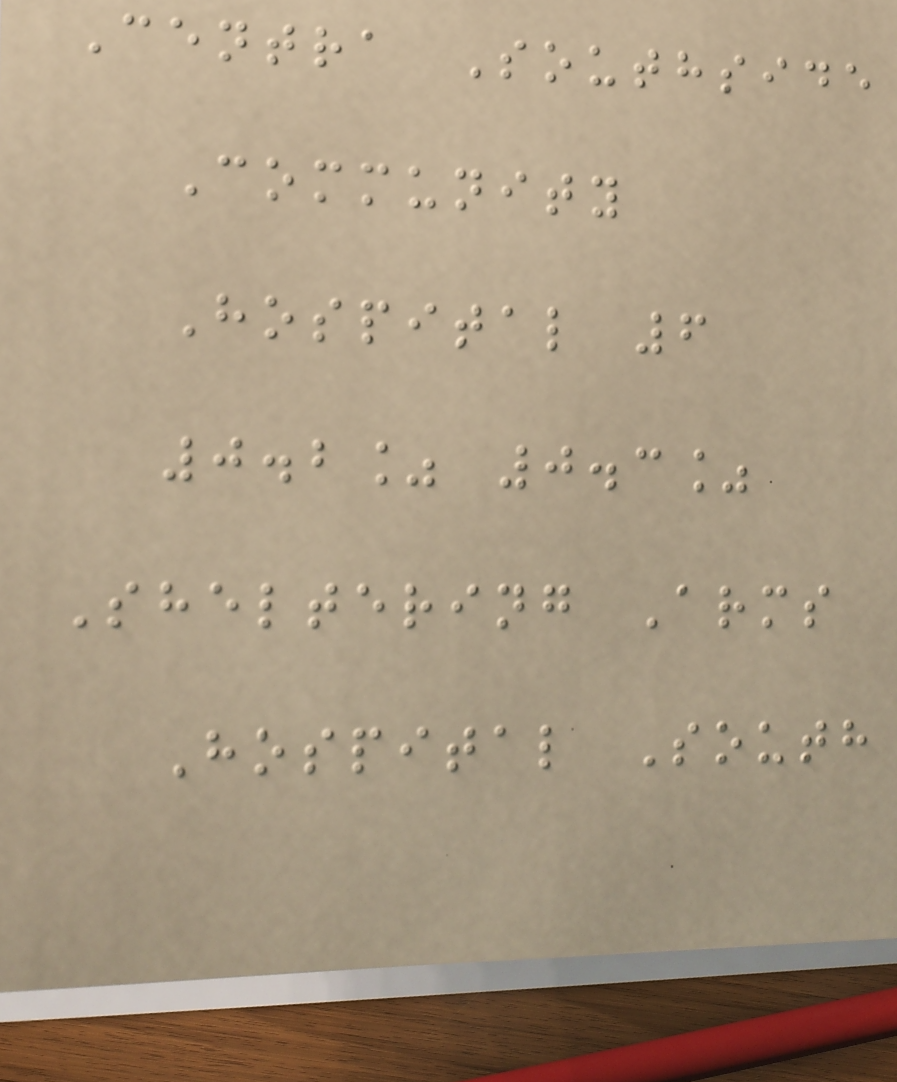Centra Southside
Community
Hospital 6
0.2% 0.3%
Sheltering Arms
Hospital South
